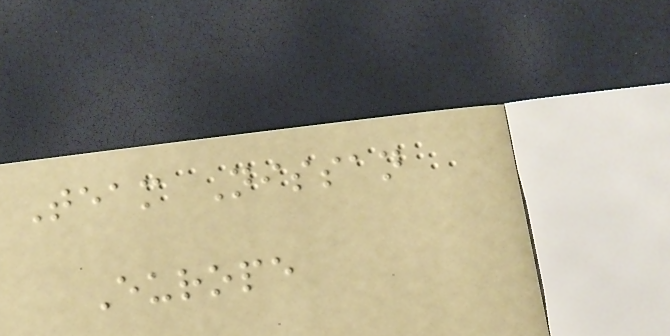Team Nissan
Europe
